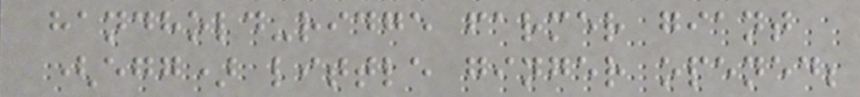handhold-ridge farmer giant
(egg) little ginger opened;
